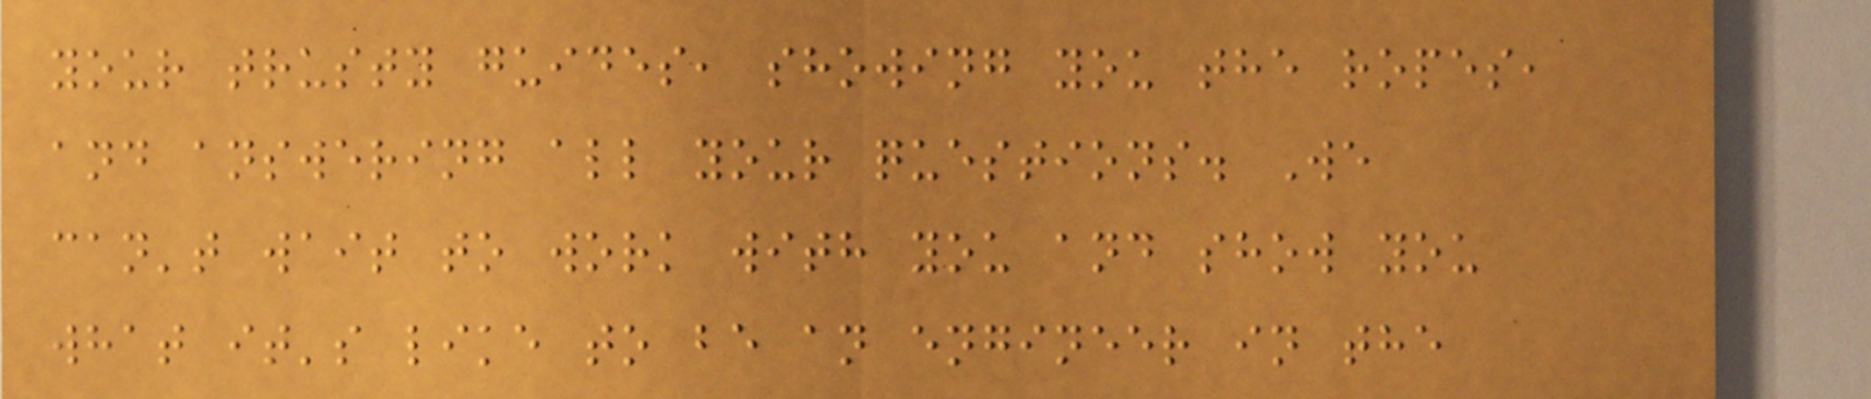your trusty guides, showing you the ropes,
and answering all your questions. We
can't wait to work with you and show you
what it's like to be an engineer in the
